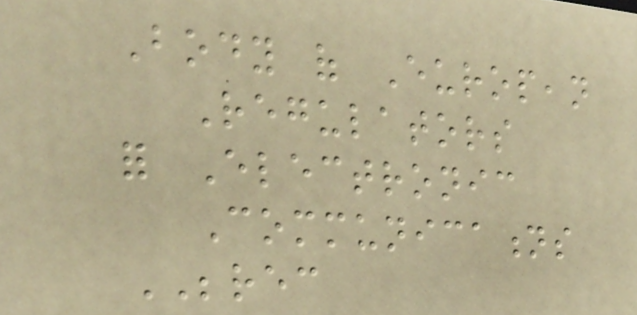Body of European
Regulators
for Electronic
Communications
BEREC
